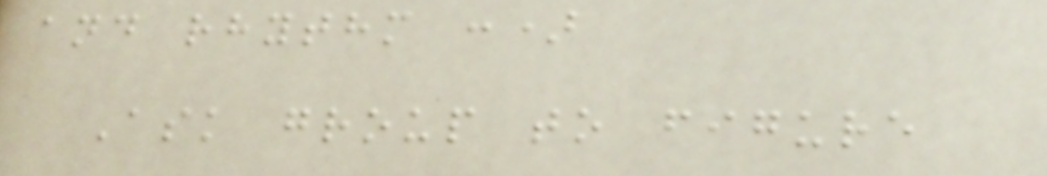and rhythm :)
Ask group to figure
